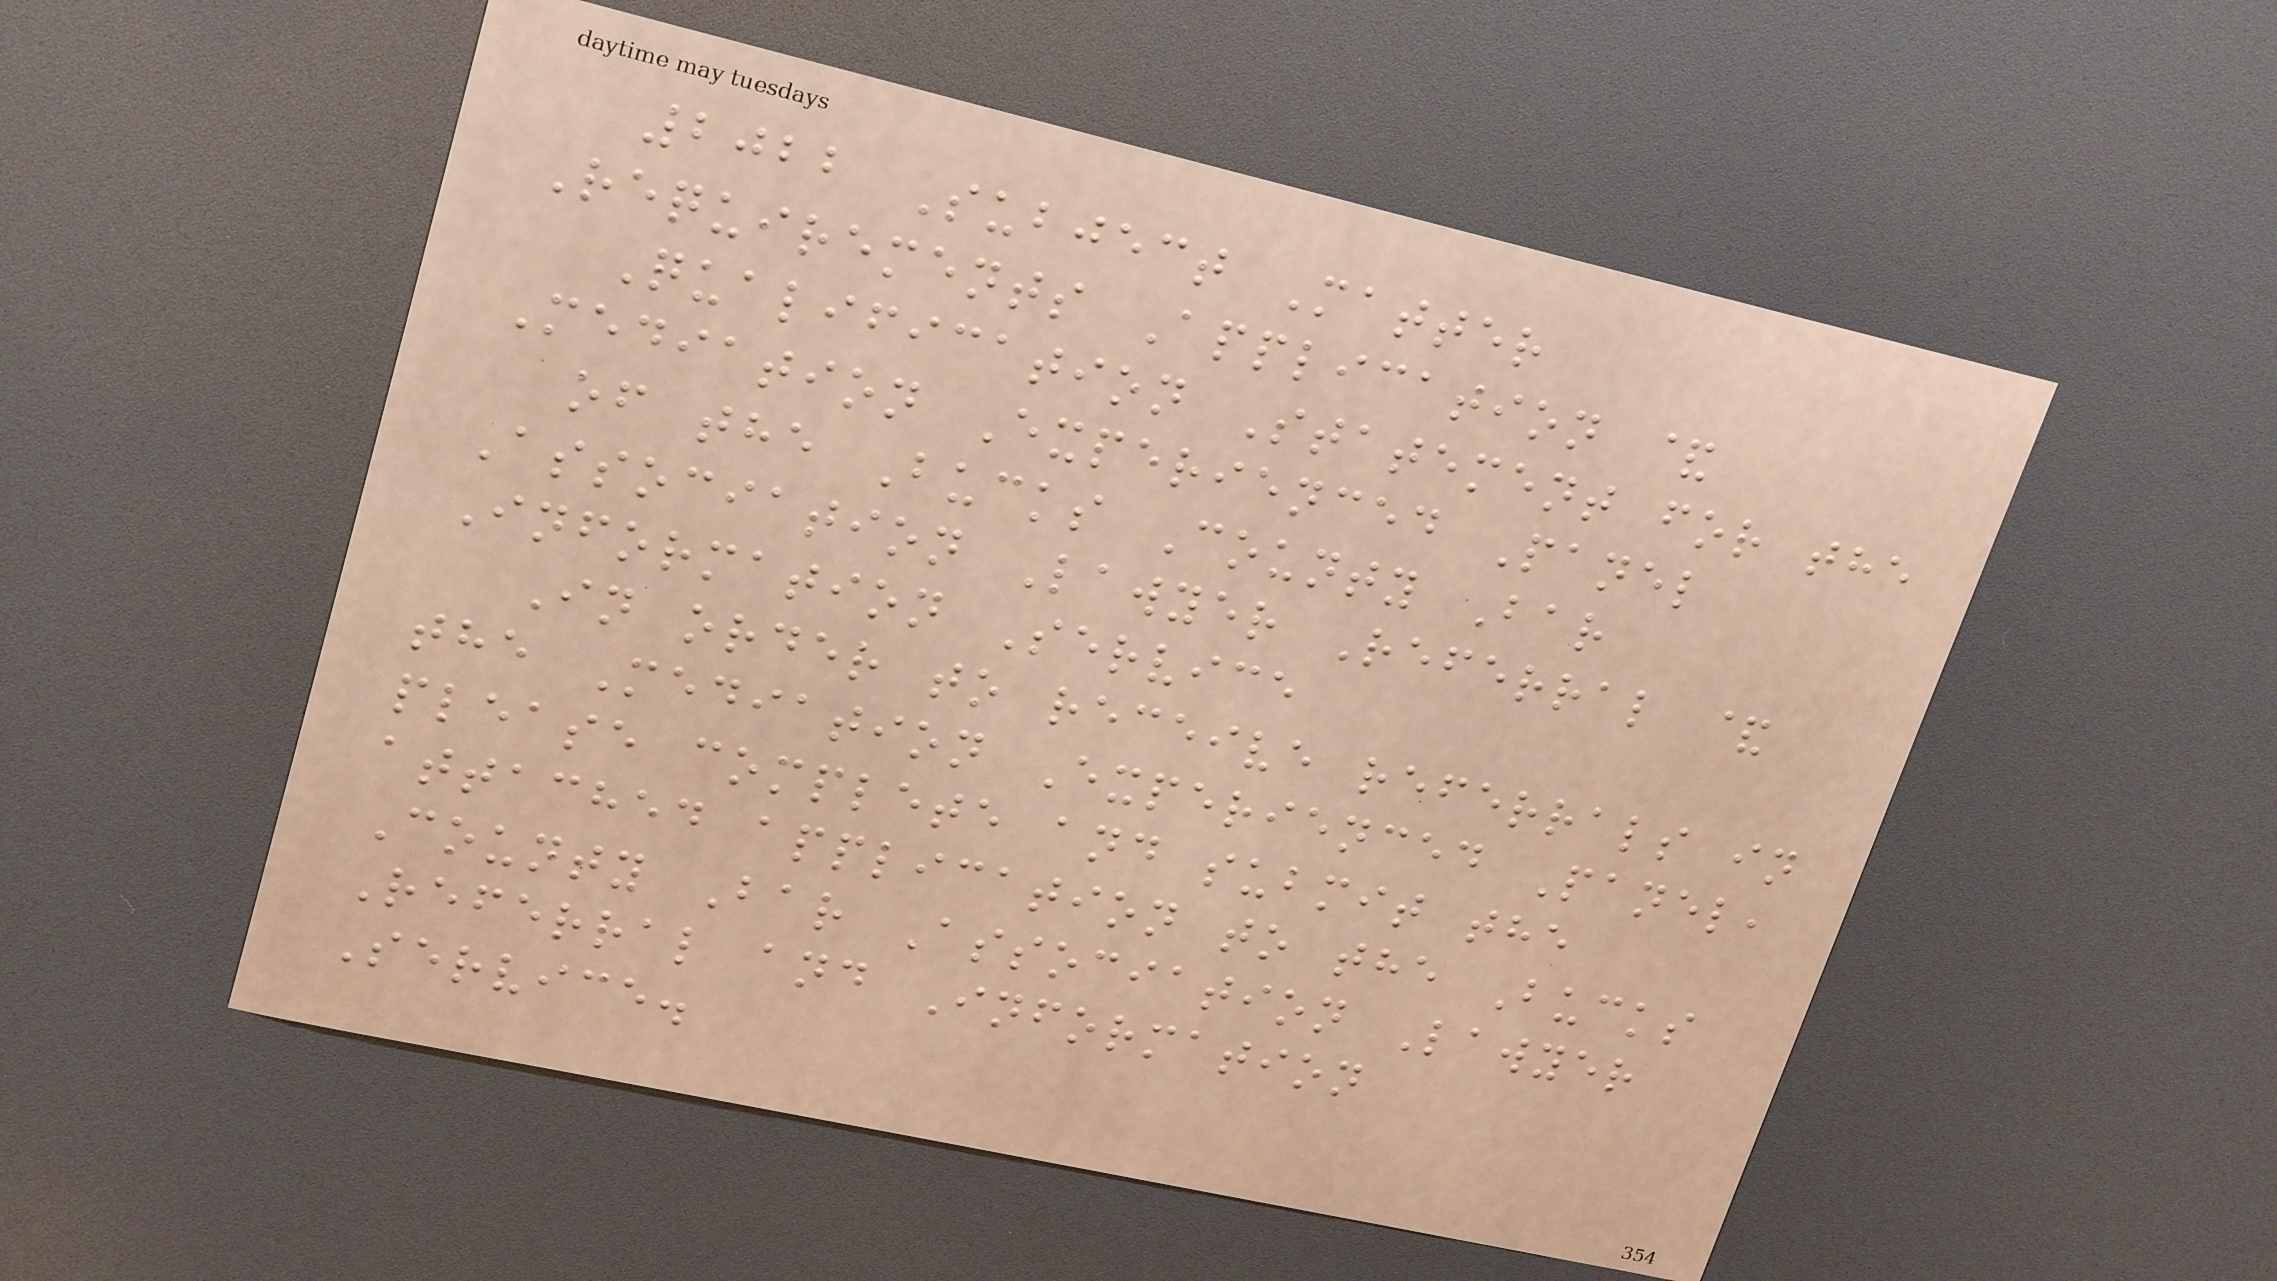2022 Subject Matter
Requirements Application &
Qualification Statement for the
Mediation Experienced Panel
of the Bucks County Bar
Association Lawyer Referral &
Information Service
In order to receive referrals in
the Mediation Experienced Panel,
please complete and submit the
attached application to the Bucks
County Bar Association Lawyer
Referral and Information
Service.
